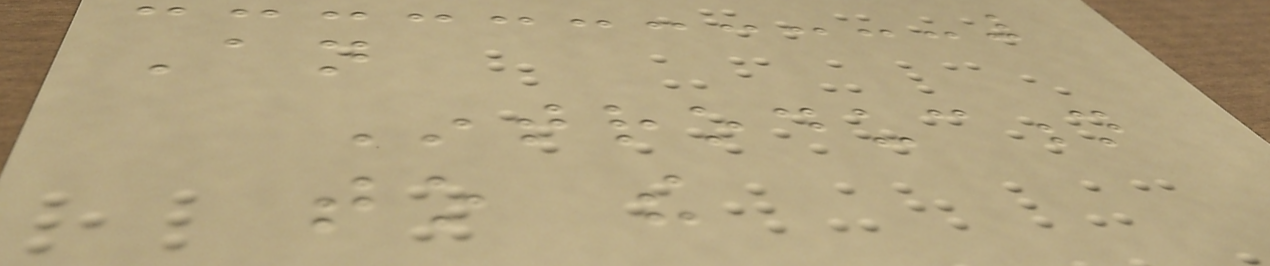An
Introduction
to the
